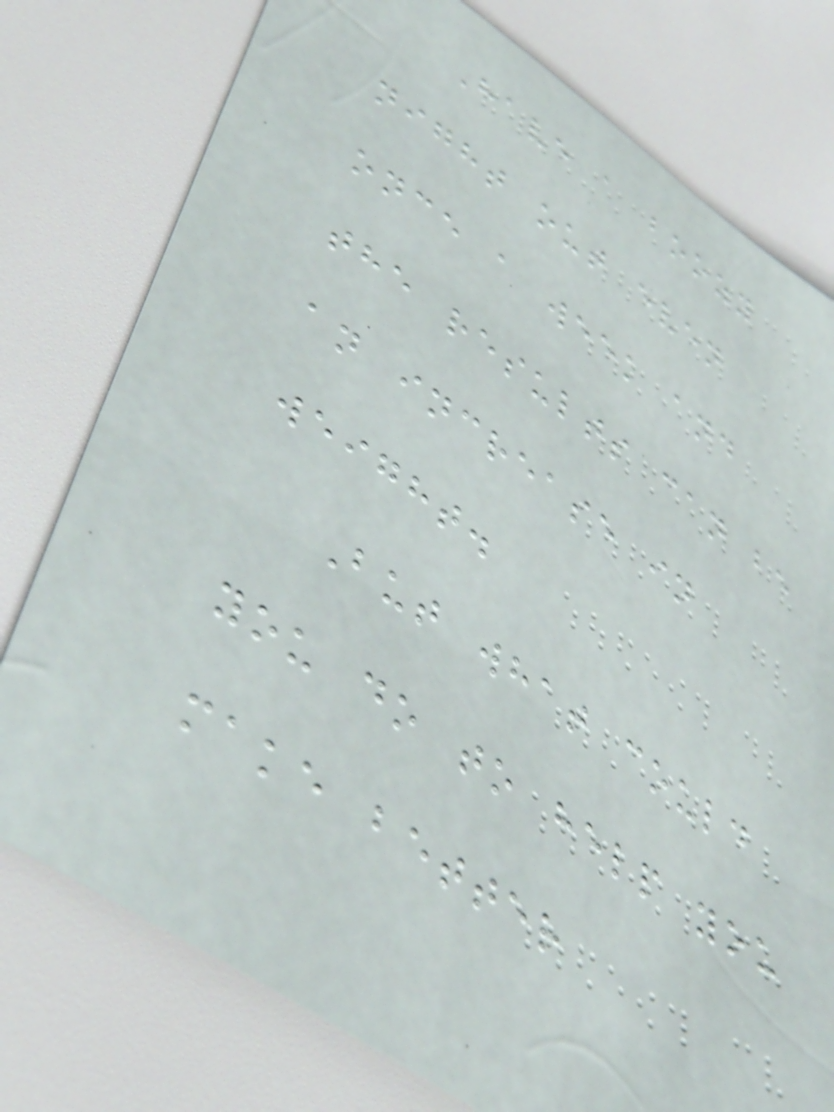Have a boozy
night out even
once a week and
the results can be
an increase in
weight.
But what could
you do to help you
make better
